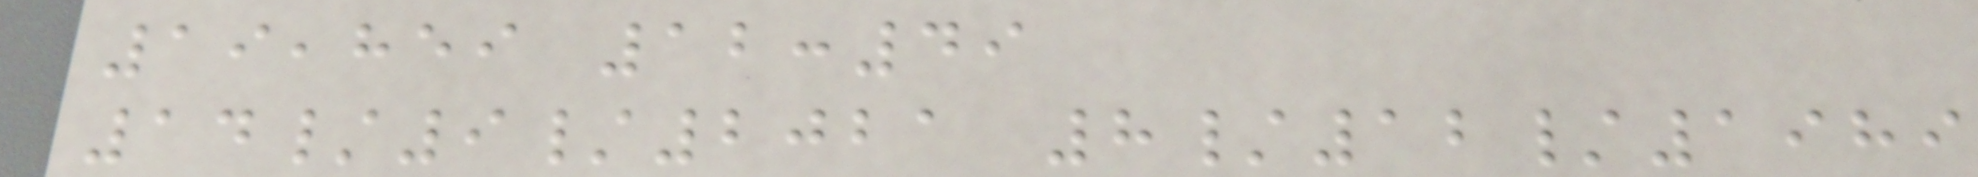19,859 12:49
14/9/2021 8/12/1989
